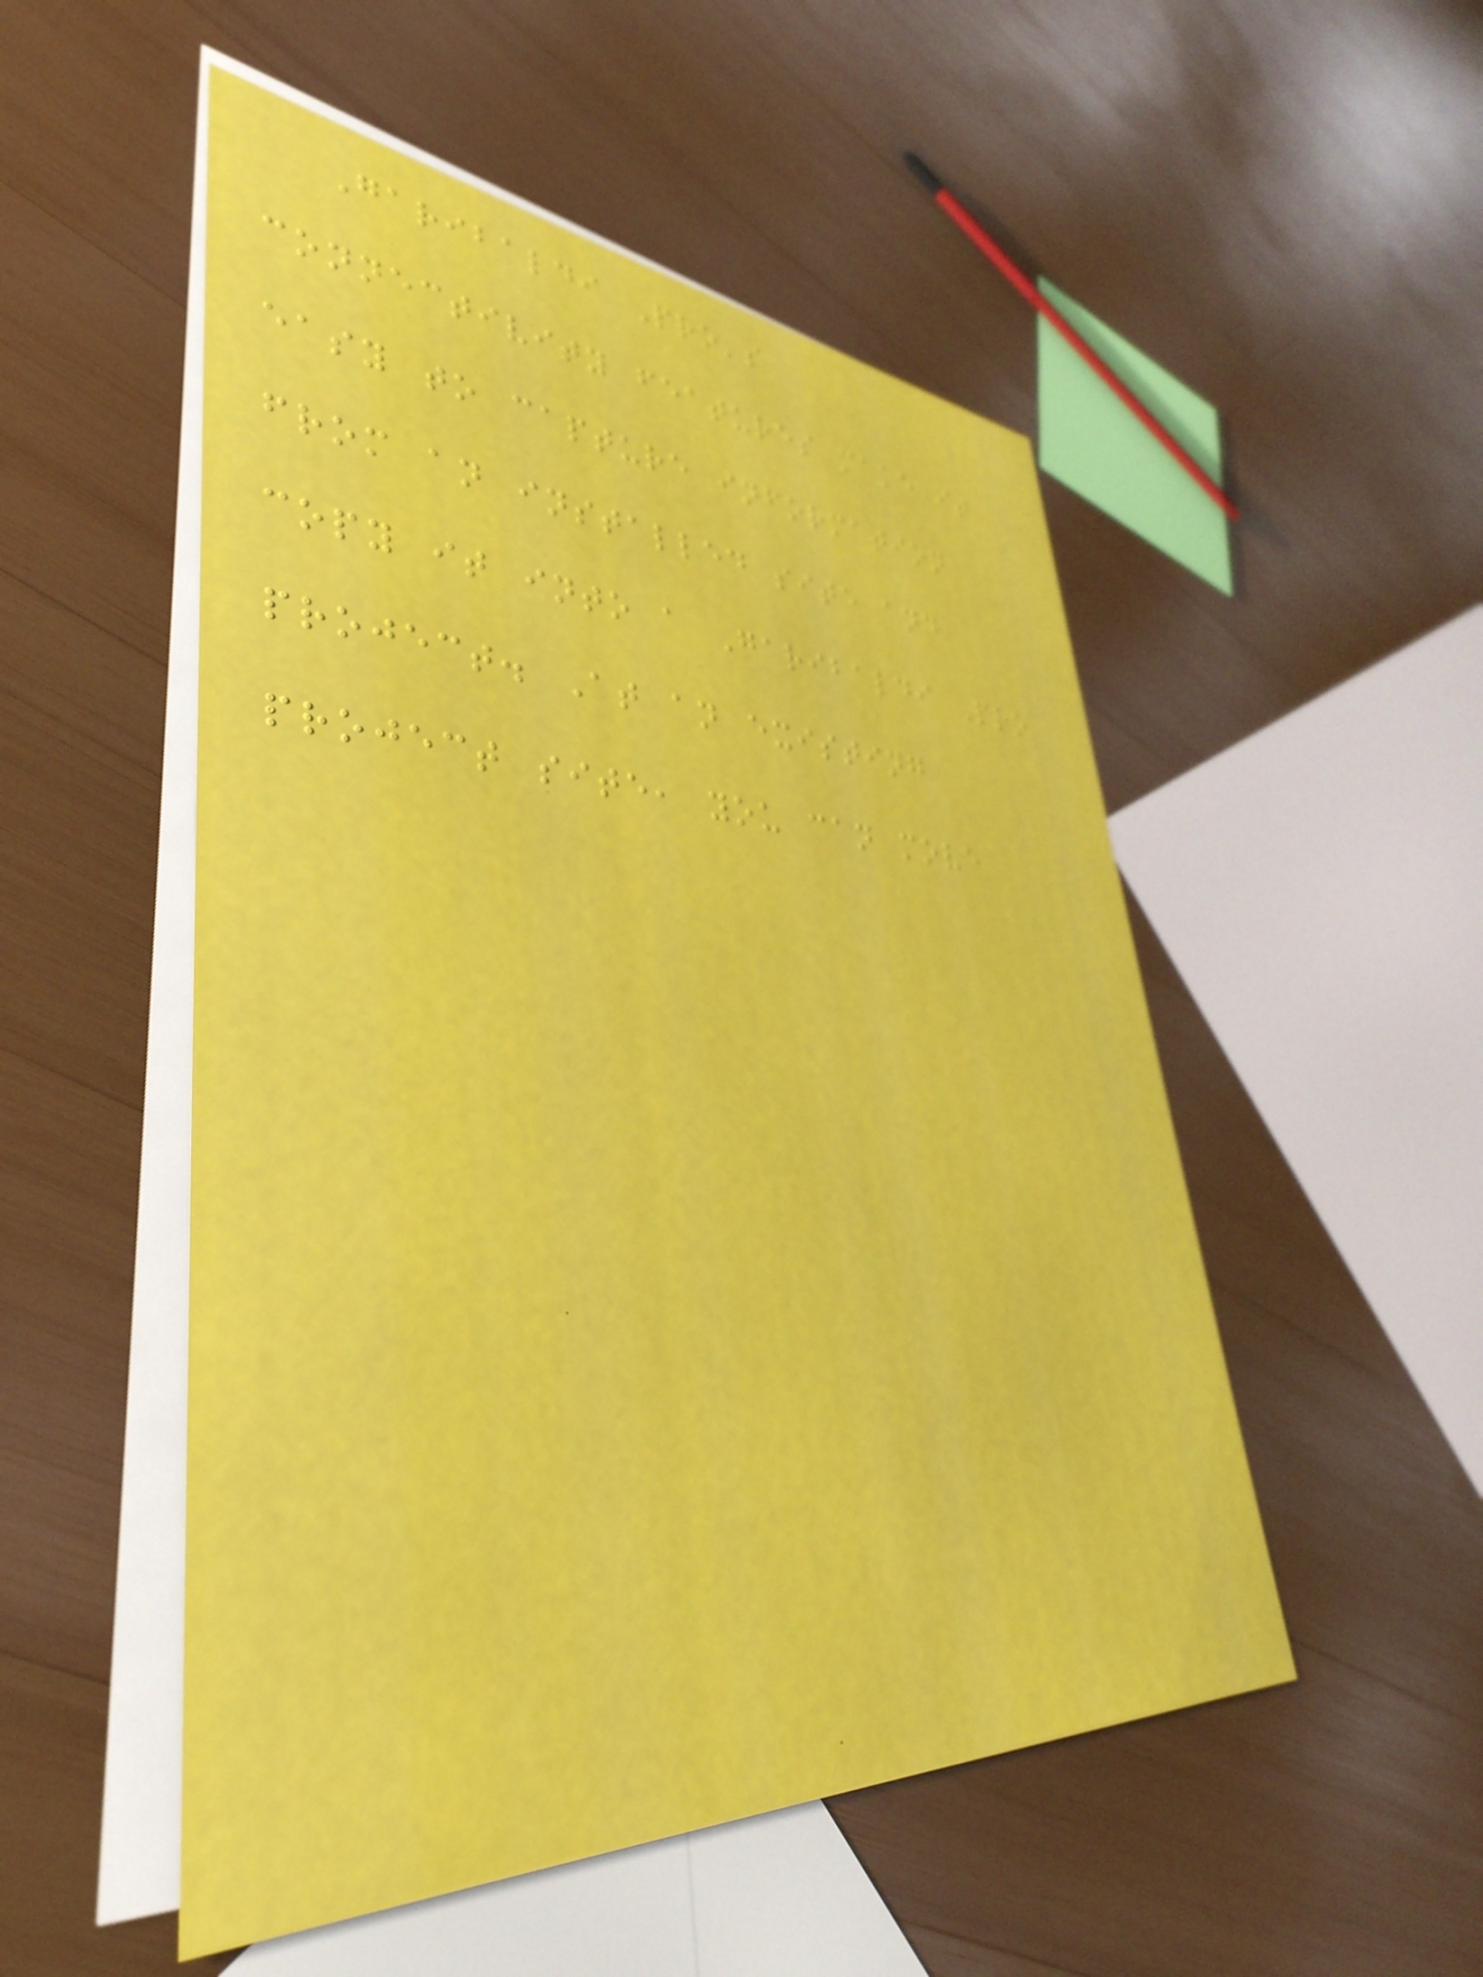Garibaldi Pro's
connectivity features make it
easy to capture information
from an installed site and
copy it into a Garibaldi Pro
project. At an existing
project site, you can move
